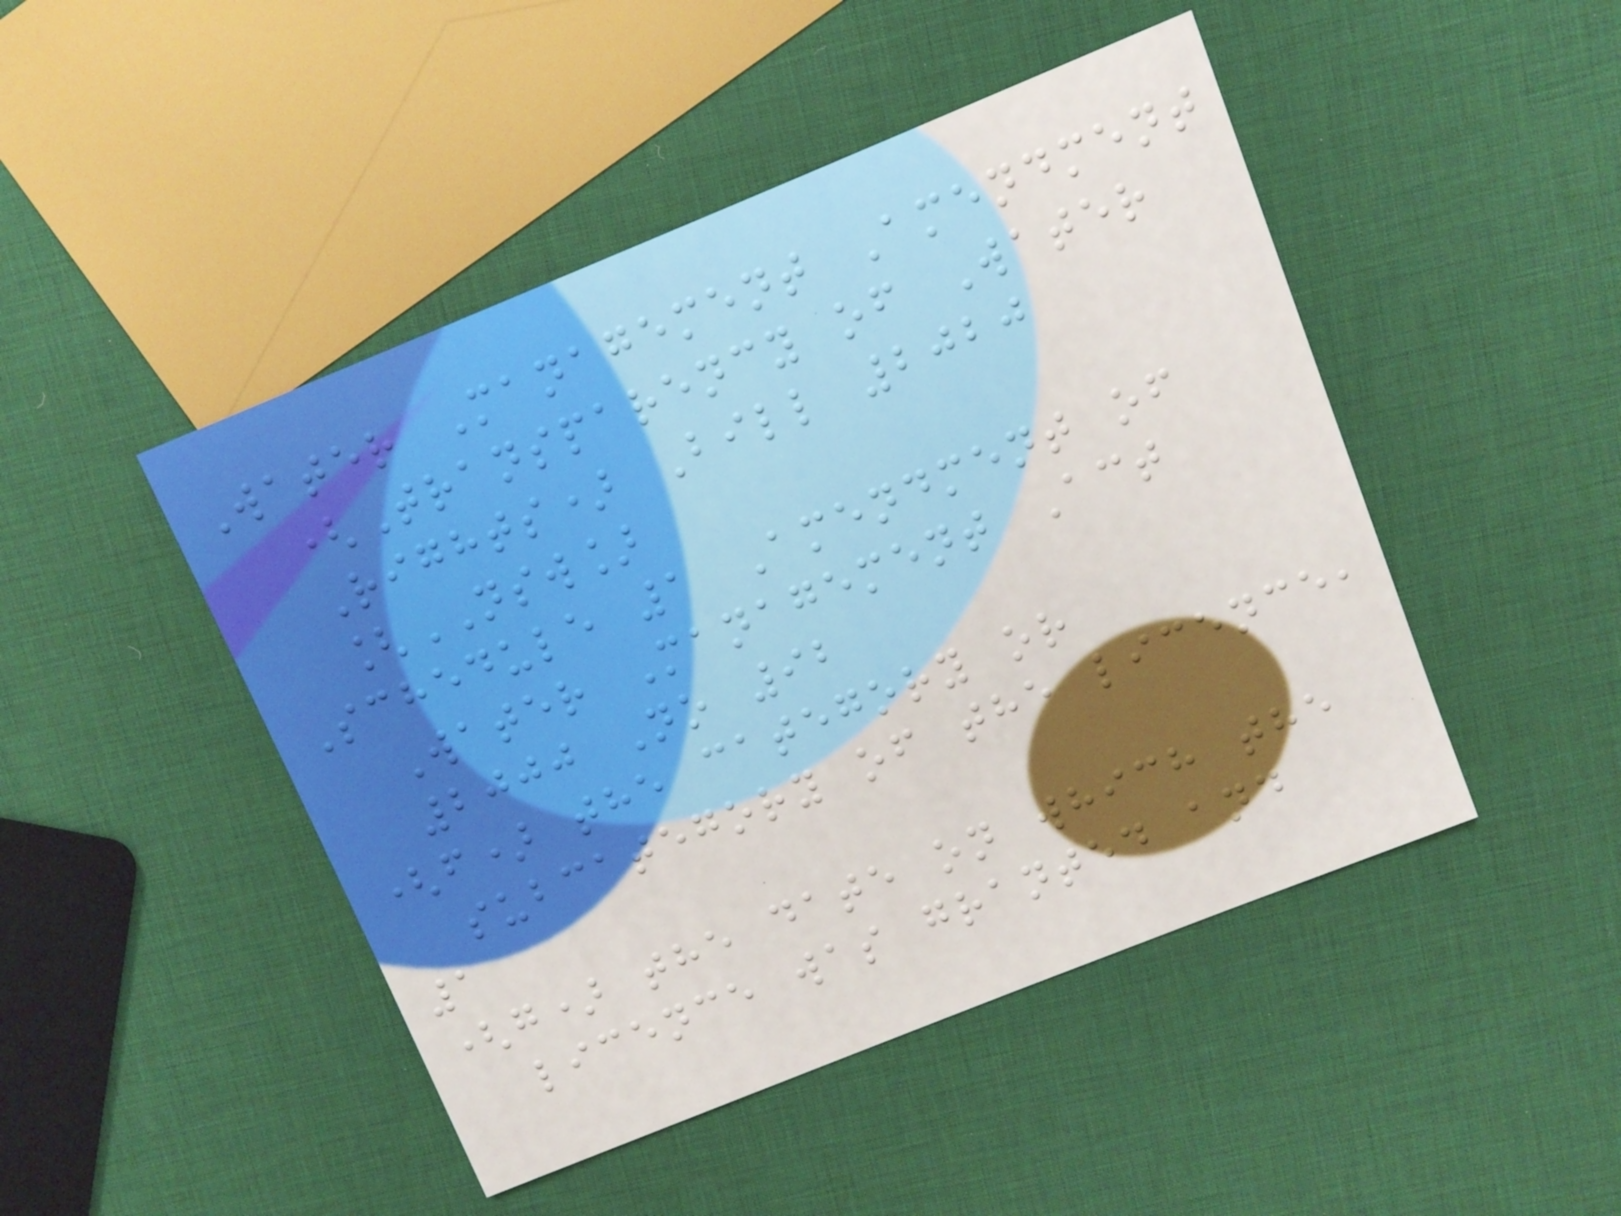Water Management Amendment
(Transparency of Water
Rights) Bill 2020
[NSW]
Schedule 1 Amendment of
Water Management Act
2000 No 92
(f) the category or
subcategory of the licence,
1
(g) the date on which the
licence was granted and
